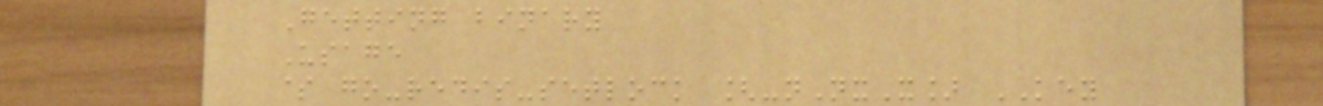Getting binary
Usage
$ go-redis-setlock [-nNxX] KEY
